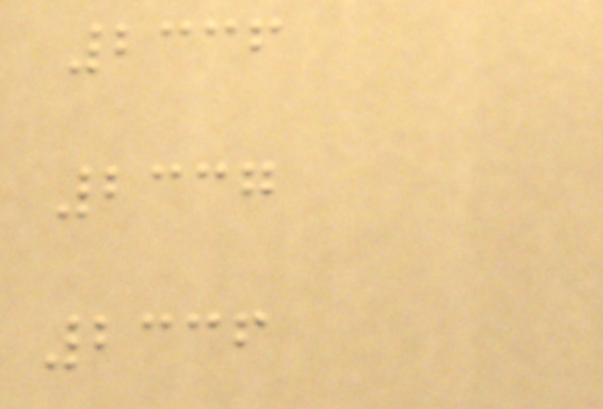2336
2337
2336
